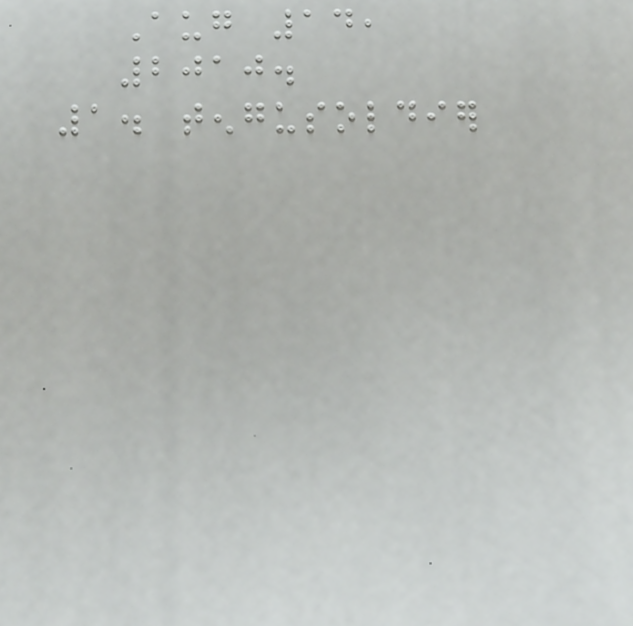Aug 14,
2010.
1. tengusoldier
